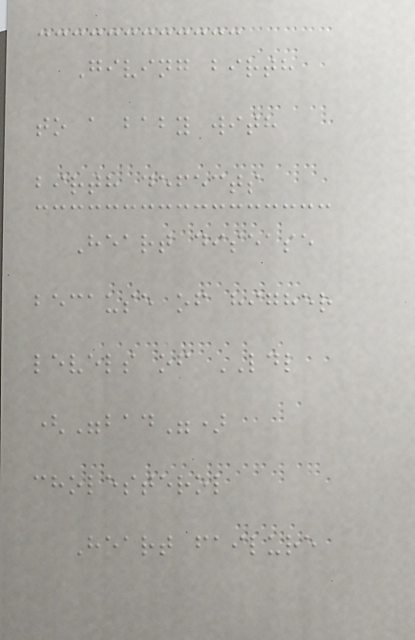Giving birth
to a baby with
birth defects
Heart disease
because of higher
levels of LDL
("bad")
cholesterol
Heart failure
